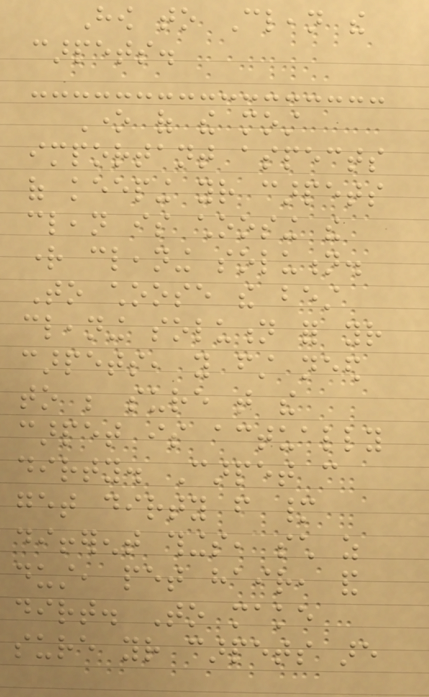How to Clean the
carpets.
One of the most
important aspects
of keeping your carpets
clean is choosing the
right cleaning solution.
To choose the best
cleaning solution for your
carpets, you first need
to be sure that the
carpet is actually
dirty. Carpet can
get dirty from many
different things, such as
dust, pet hair, and
dirt. To make
sure your carpets are
